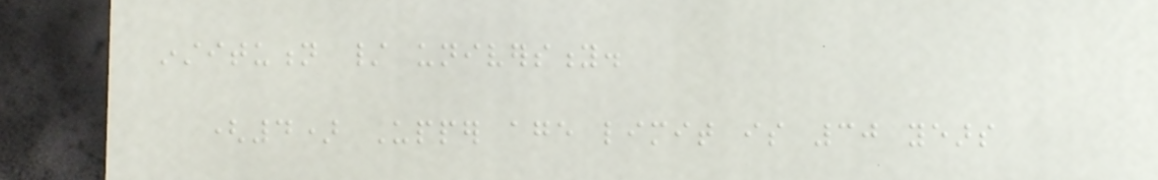institution / university.
(4) Upper age limit is 30 years
